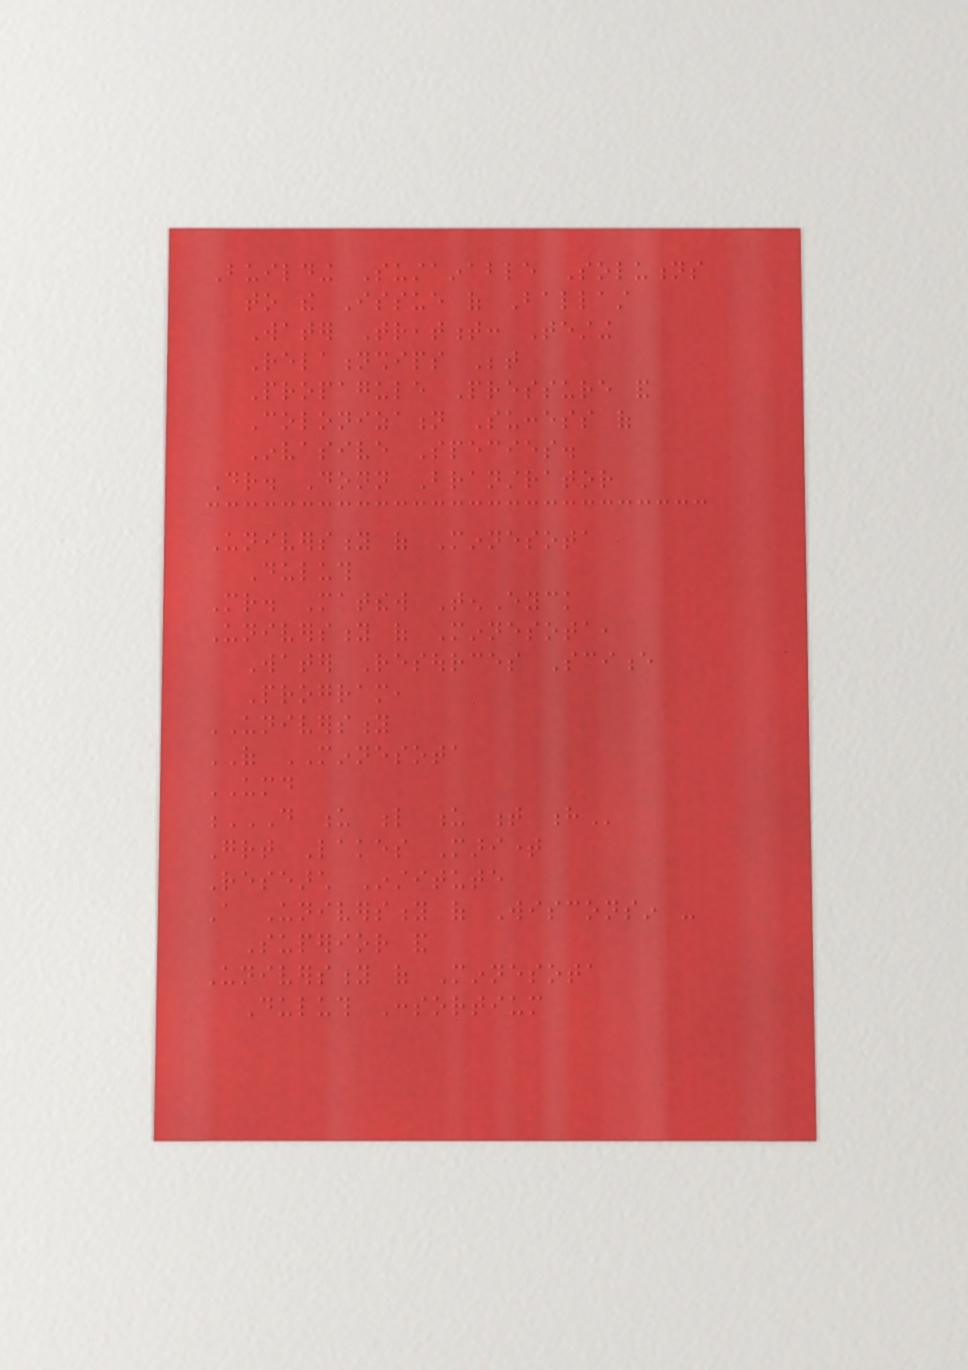Building Sustainable Solutions
to the Issue of Ballast
Water Treatment: Testing
Relationships Between
Propagule Pressure and
Colonization Success of
Invasive Species.
Dr. Donn Branstrator
University of Minnesota
Duluth
Mr. Matthew TenEyck
University of Minnesota,
Water Resources Science
Program,
UNIVERSITY
OF MINNESOTA
UMD
D U L U T H
Great Lakes Maritime
Research Institute
A University of Wisconsin -
Superior and
University of Minnesota
Duluth Consortium
